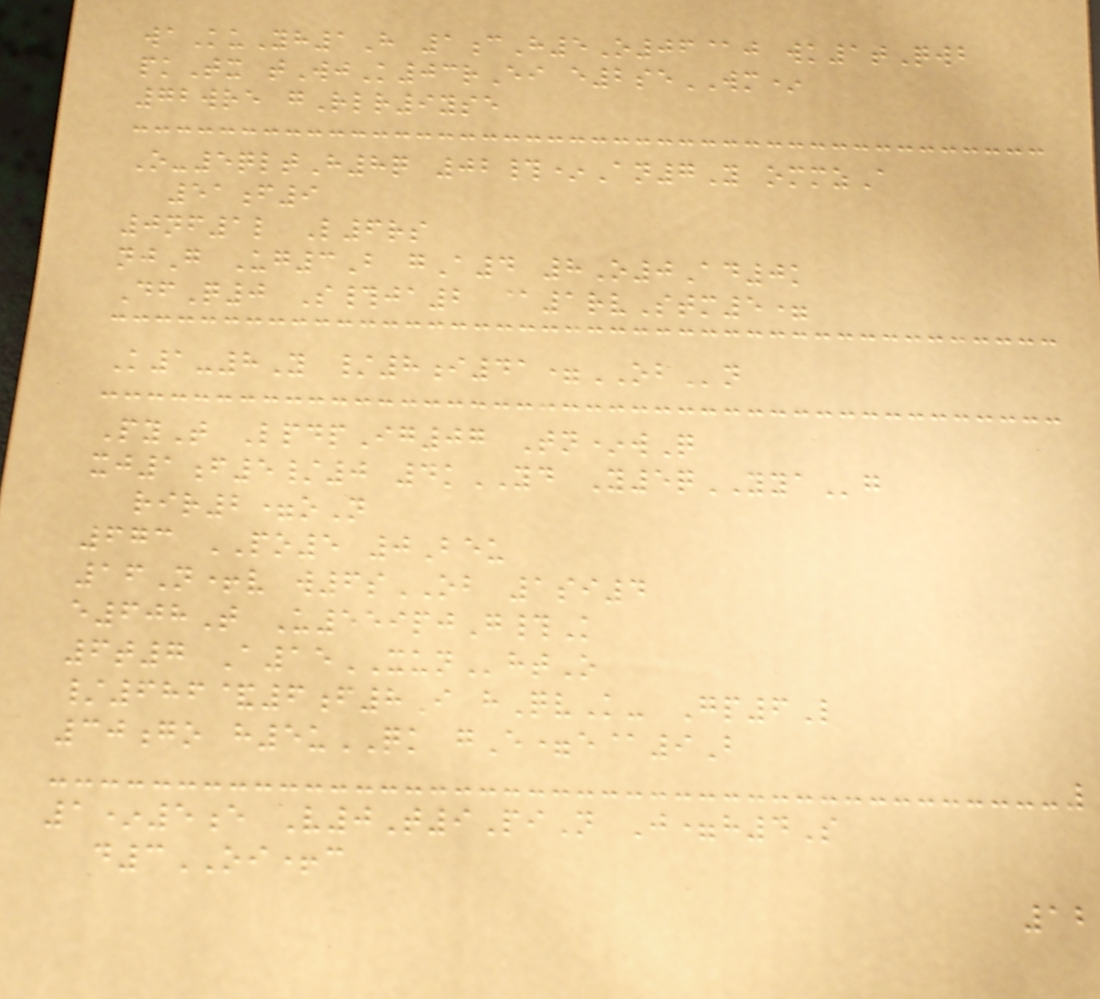waKuYh1H 1cH5O06@j wk1tQwb
pkTx tWjK03rEi e2seWM*
72wre gRlr9yse
O-5qltH8q 02#*An7Y ommzA
51f9
0nf1l L6rs
njG Ug3B gA4 8O0Ad0k
DfQ0 S#ja2 @1rvStm5=
K1-8Y /8i41=OBn
PyT LpdpIg07 Tn*wQ
xj1f5/0 4kYD Y5qYYAg
rir2=oN
673 PO5 0Beu
16N+v w6sOB 1si4
e608T U559pjG#K
6t7 A15XUNhtO
/686&6f8I hQvK- Gp6L
30go h5uQK gE=e@9B
1*5e V0T9PiN J=h4S
d3OI+c
12
